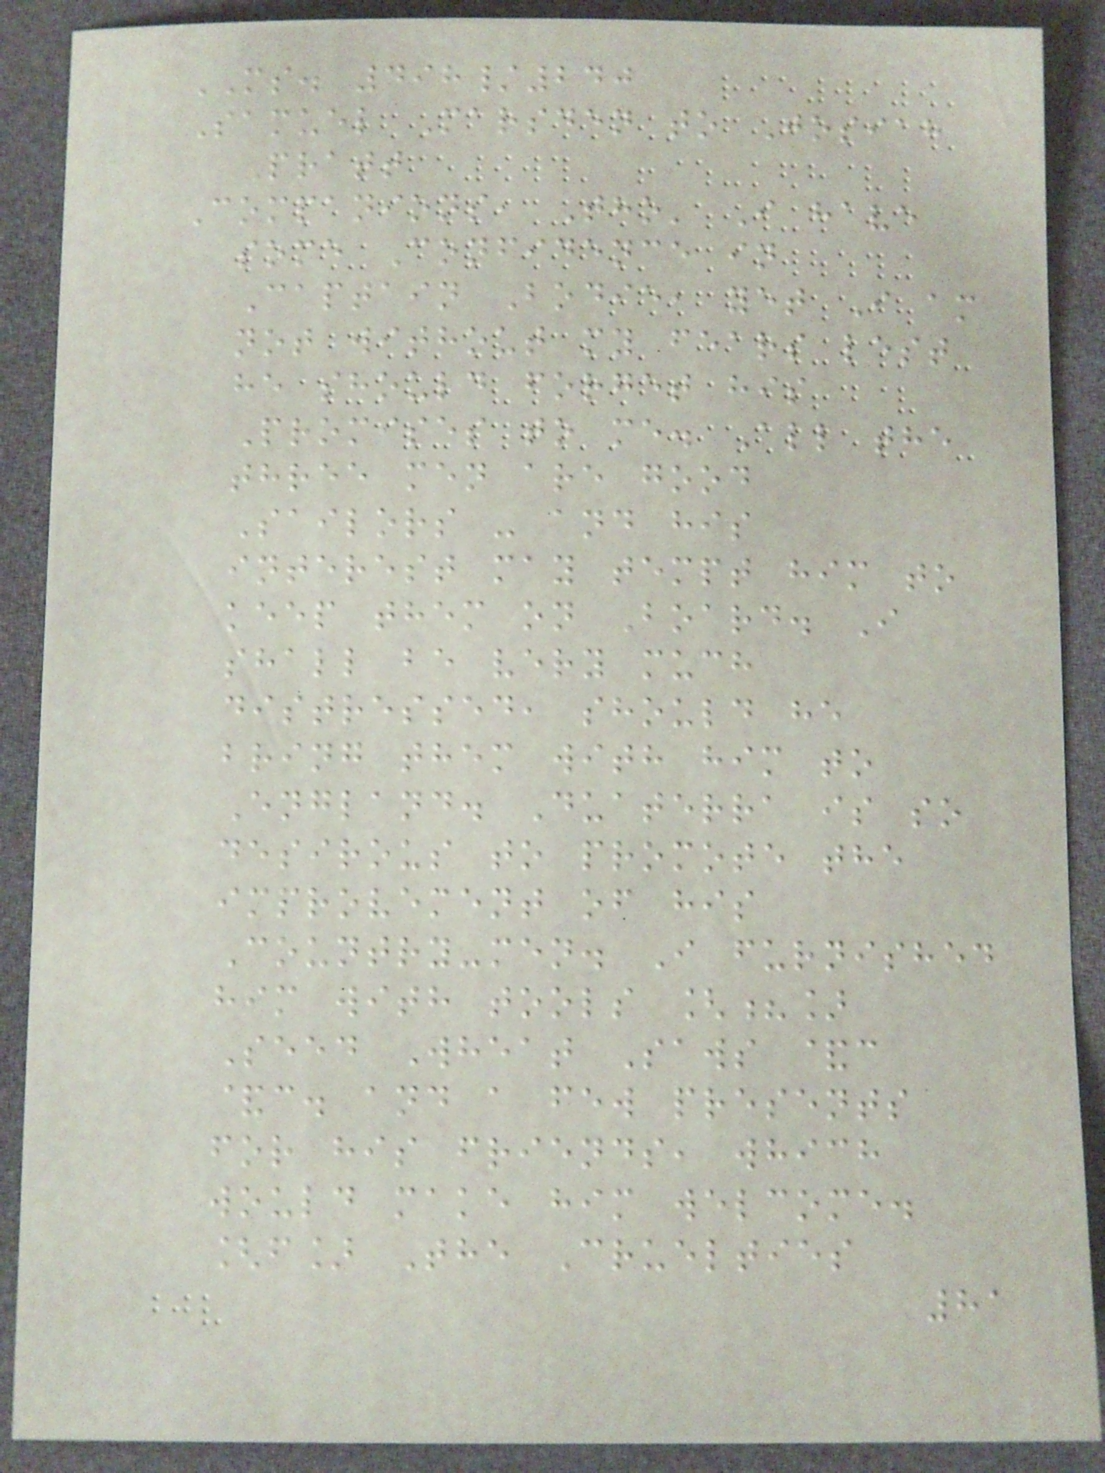MS. 498/240
Samuel Marsden to Josiah
Pratt
Companions, Tho' I have
some Confidence in
Captain Bodie, yet I am
not without my fears lest
he should forget his
Promises to me. All the
three men are good
Sailors - and his
interest may tempt him to
keep them on Board. I
shall be very much
distressed, should he
bring them with him to
England. Duaterra is so
desirous to promote the
improvement of his
Country-men. I furnished
him with tools [?]
Seed Wheat Saws &c
&c. and a few presents
for his friends, which
would make him welcome.
[f] The Cruelties
81
